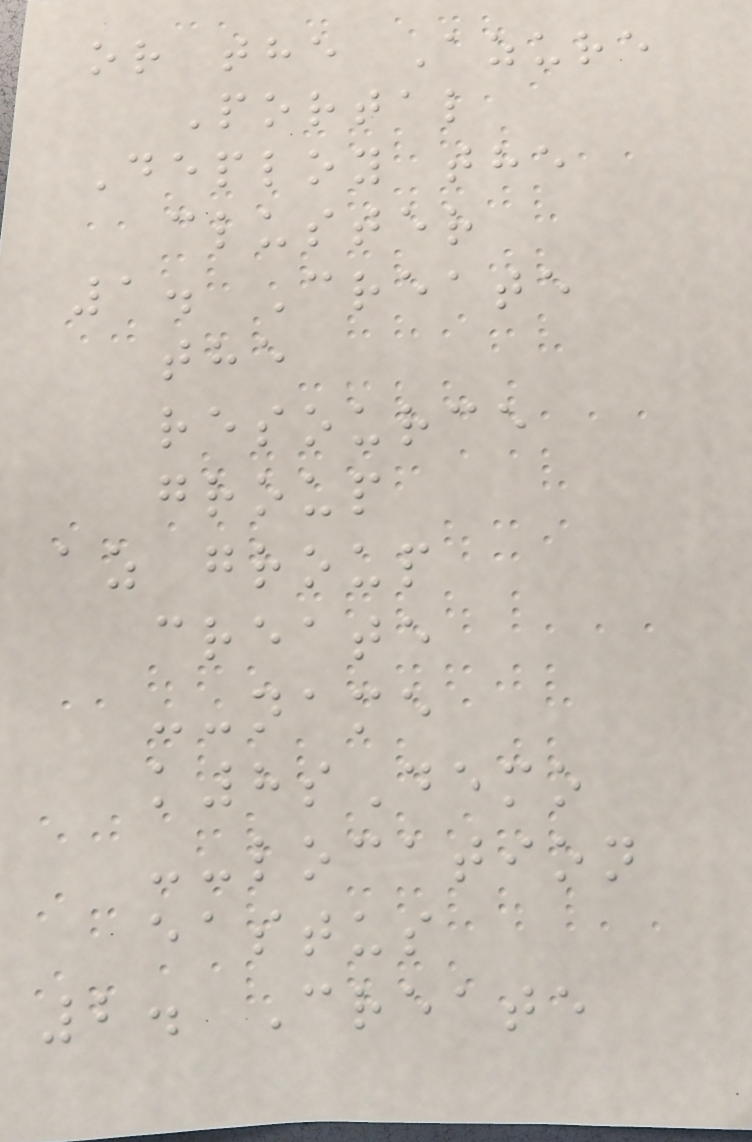or the Azure
Portal
Deploy the
cluster
1. Create
the
resource
group
az group
create
--name
k8sDemo
--location
eastus
2. Create
